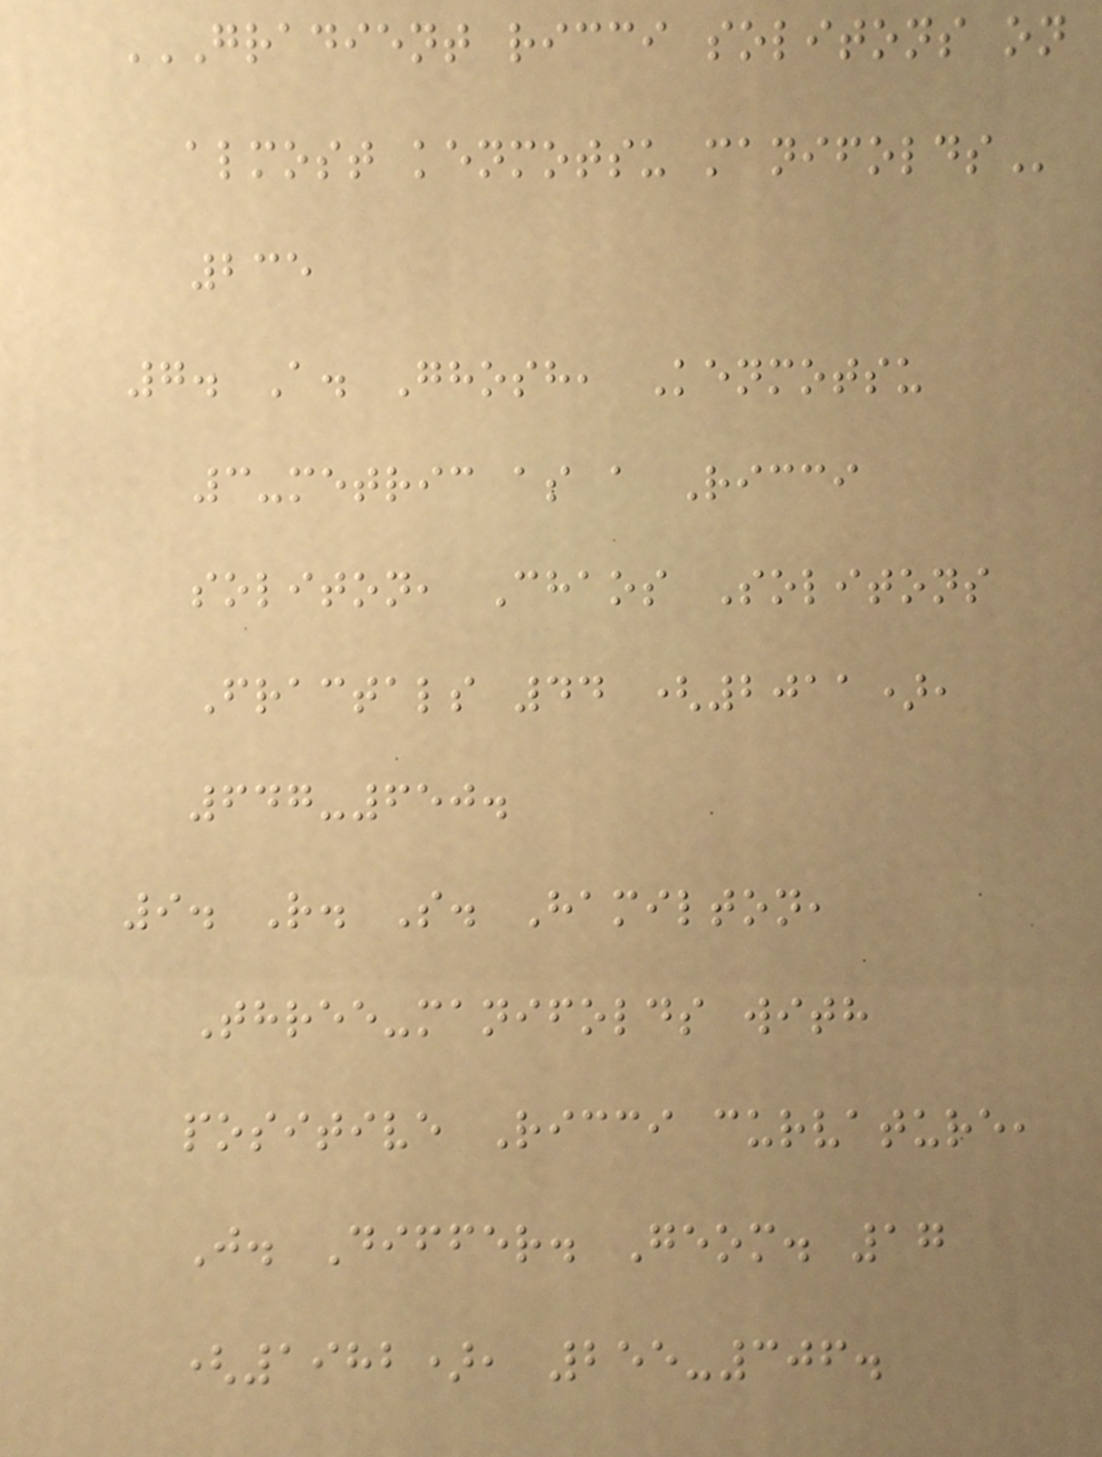GRADIENT RICCI SOLITONS ON
ALMOST KENMOTSU MANIFOLDS
235
7. A. Ghosh, Kenmotsu
3-metric as a Ricci
soliton, Chaos Solitons
Fractals 44 (2011),
647-650.
9. R. S. Hamilton,
Three-manifolds with
positive Ricci curvature,
J. Differ. Geom. 17
(1982), 255-306.
